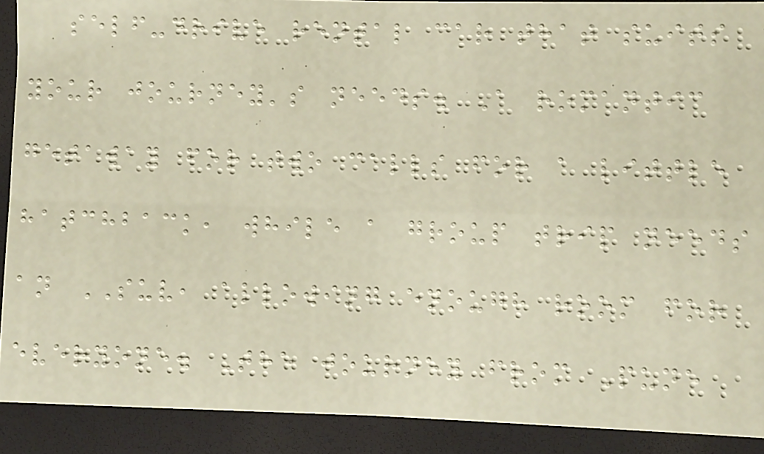self-drive rental car that suits
your journey's needs. A romantic
getaway for two calls for a little
hatchback, while a group trip needs
an SUV, allowing enough room for
everyone. The journey from Pune
